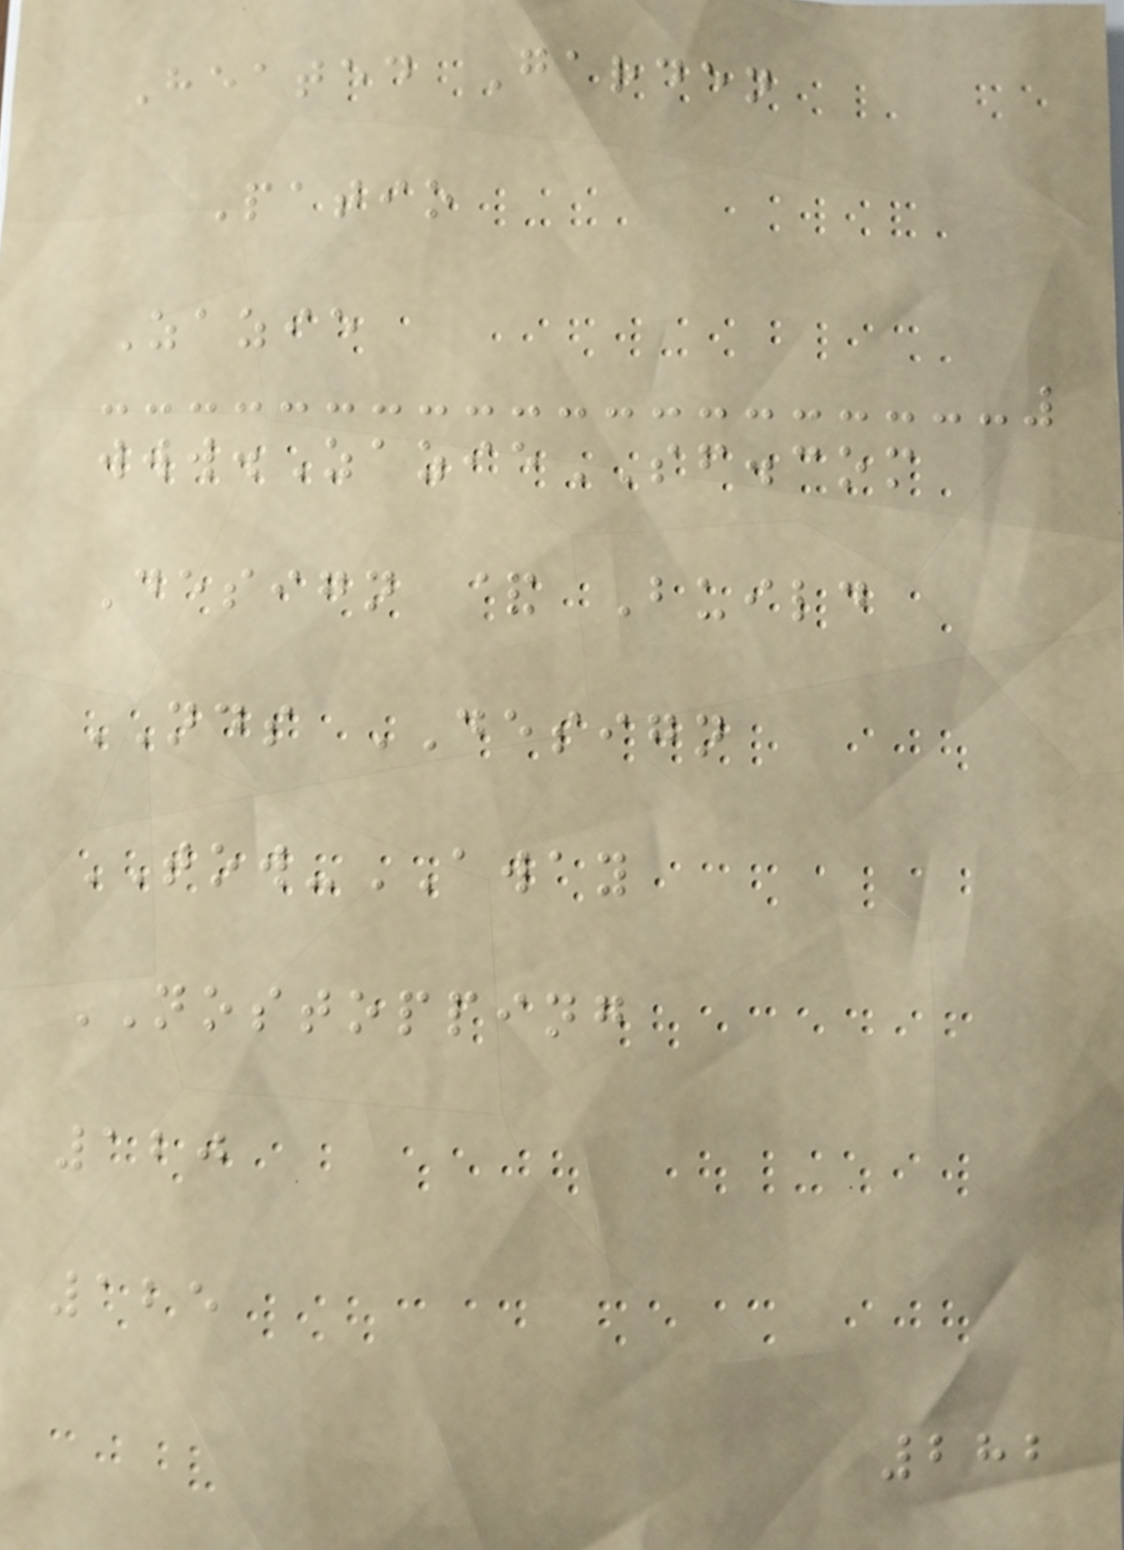Heated Garden
Patio
Zazie
www.ZazieSF.com
Design & Build
NDS DESIGN
TOW-AWAY
NOSTOPPING
120
125
282
